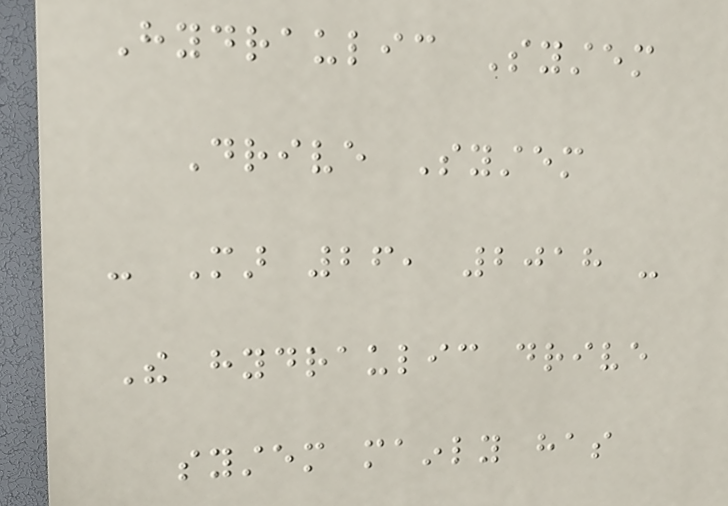Hydraulic System
Drive System
- Mar 26, 2018 -
The hydraulic drive
system mainly has
